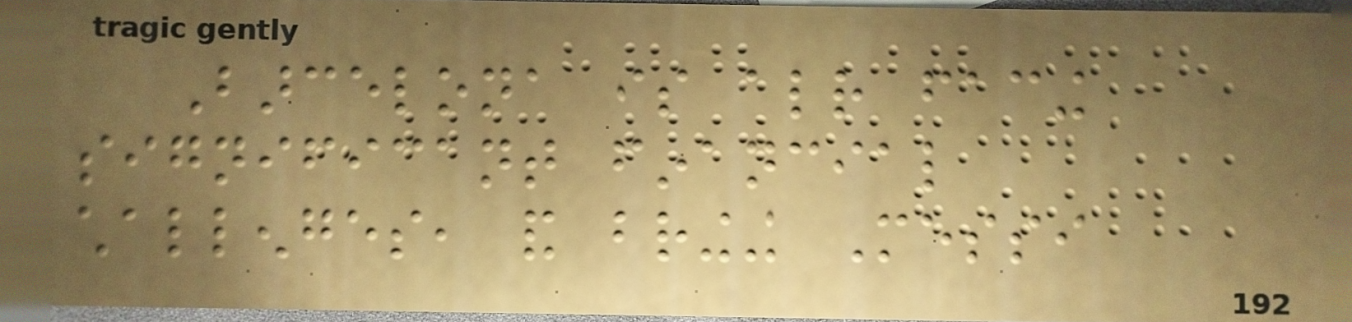Barcelona is already facing
significant financial
challenges, and bringing Messi
